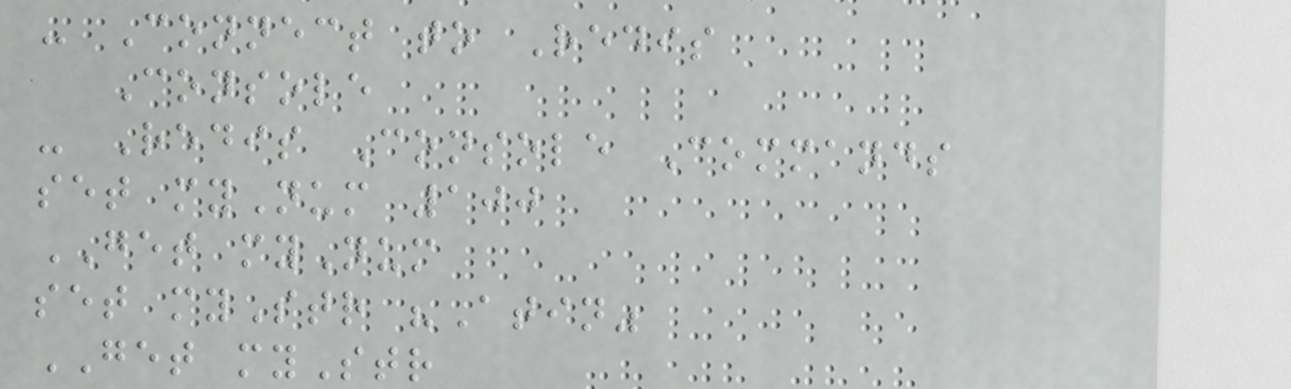- Connect to Redis
Console
- Redis Console Commands
set myNum 100
GET myNum
set myStr "Atin"
GET myStr
